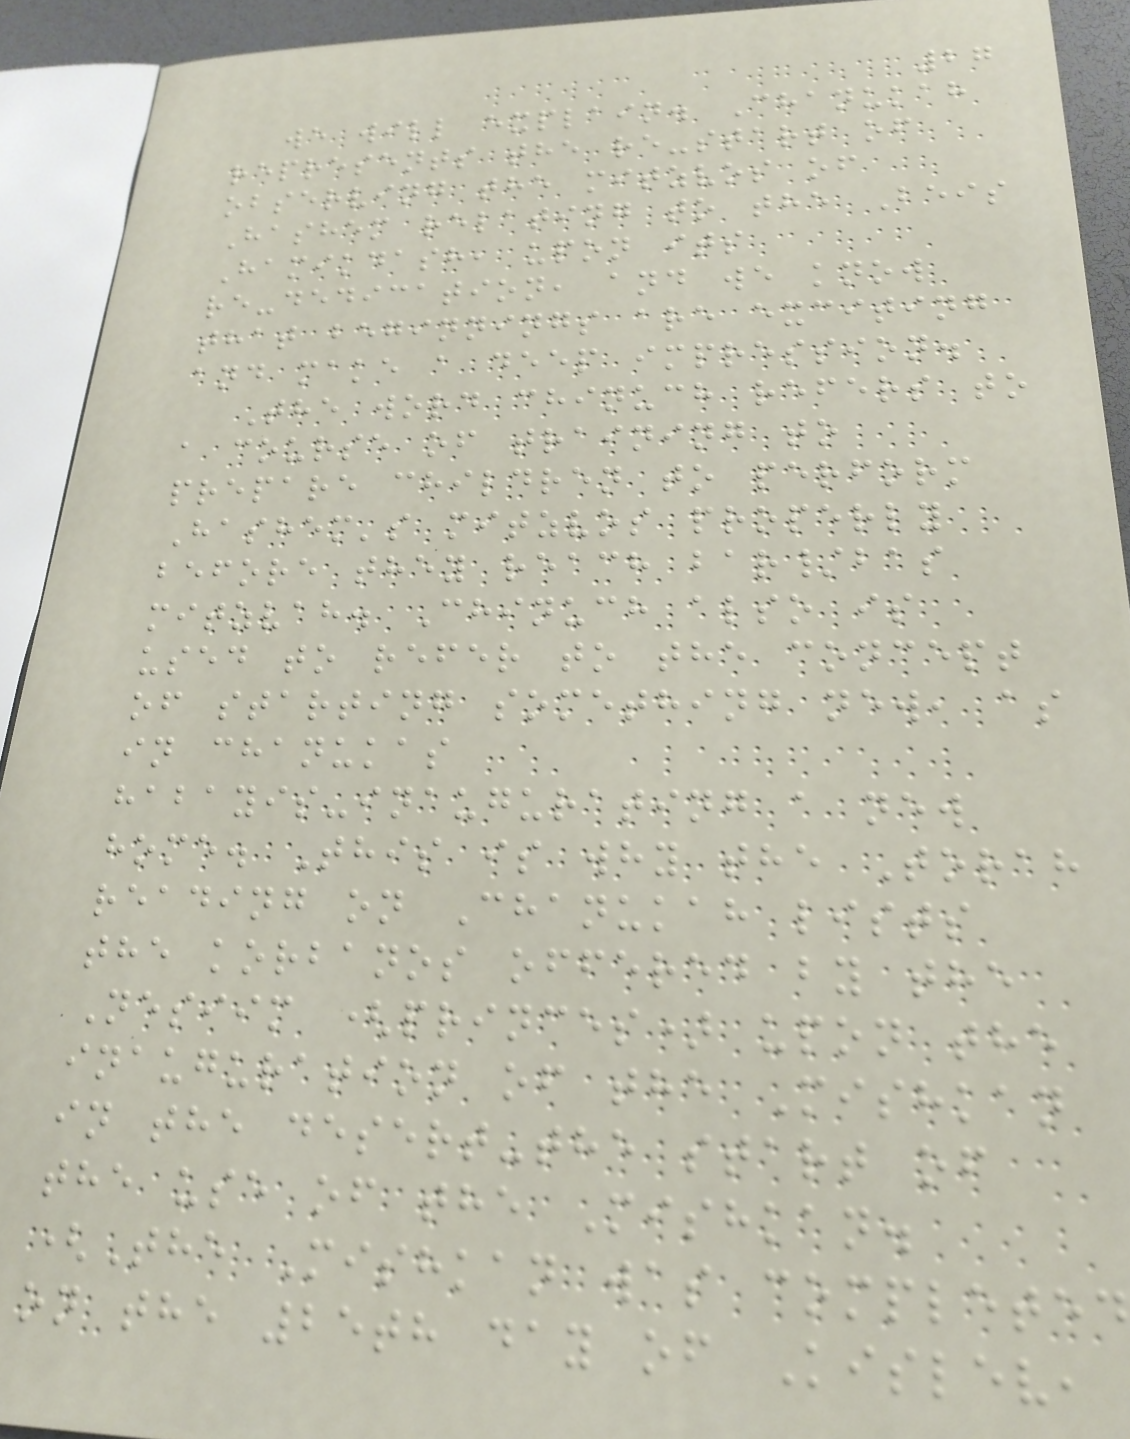27
we will explain. Chanukah
represents the re-start of
observing the mitzvos of
Hashem relating to the Beis
Hamikdash, upon its
re-dedication, and we know
that beginnings are exciting
and make a deep impression.
The word chinuch refers to
a course of training to
prepare children to perform
Hashem's mitzvos properly
before they reach bar/bas
mitzvah. Chinuch also is
used to refer to the concept
of starting something new, as
in chanukas
habayis-inaugurating a new
home. This is why the Torah
reading on Chanukah lists
the korbanos offered by the
Nesiim (princes) upon the
inauguration of the Mishkan
in the desert-the start of
the use of the Mishkan.
(The Mishkan was completed
on the 25th day of Kislev,
